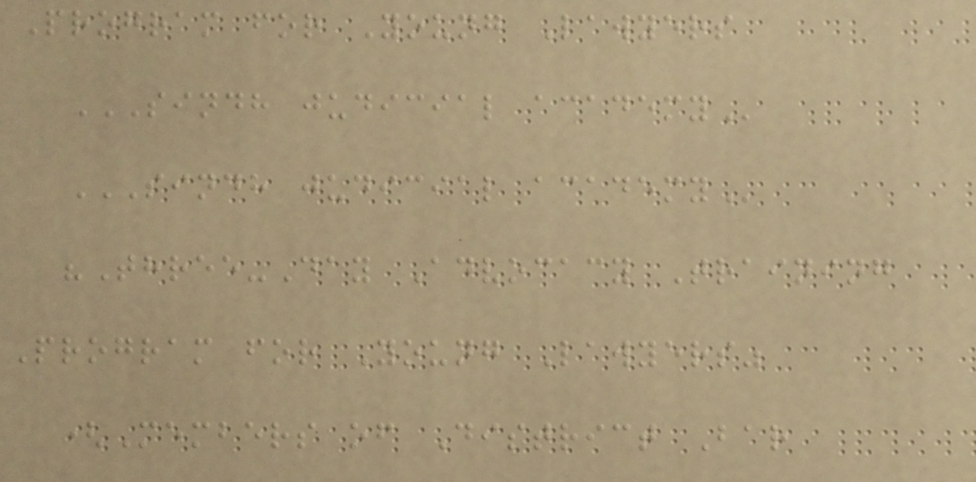Program for Young Lawyers
SINDH JUDICIAL ACADEMY
SINDH JUDICIAL ACADEMY
"Three-Day Advocacy Training
Program for Young Lawyers"
(Members of District Bar
